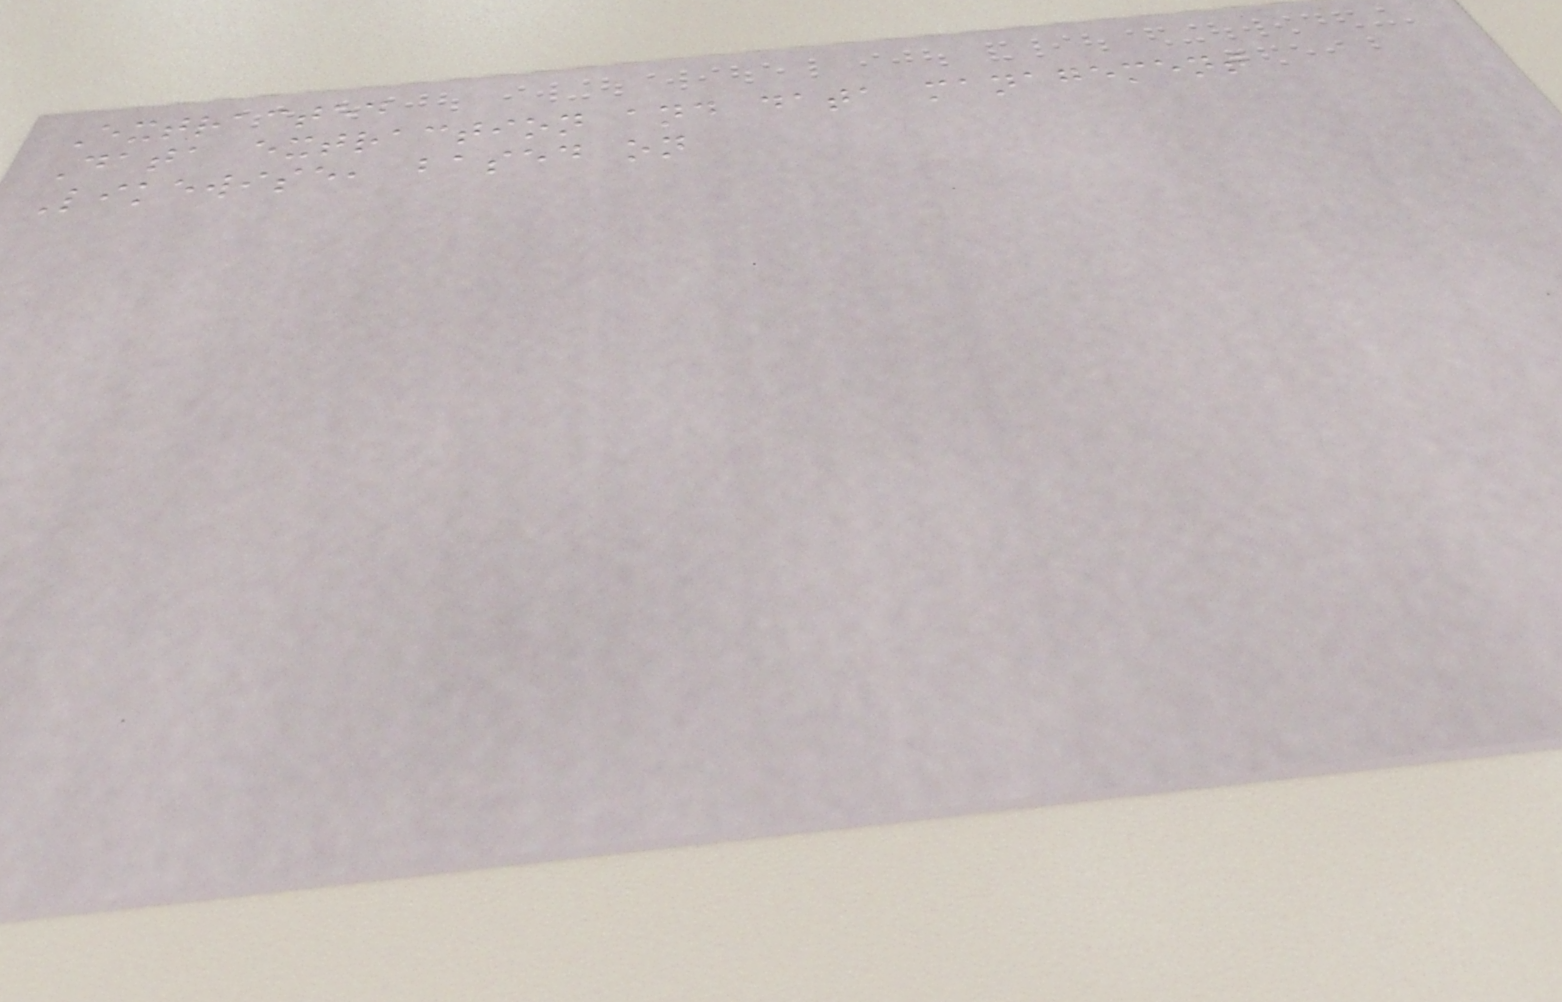Extracted
Data extraction and data management
Likewise, based on
